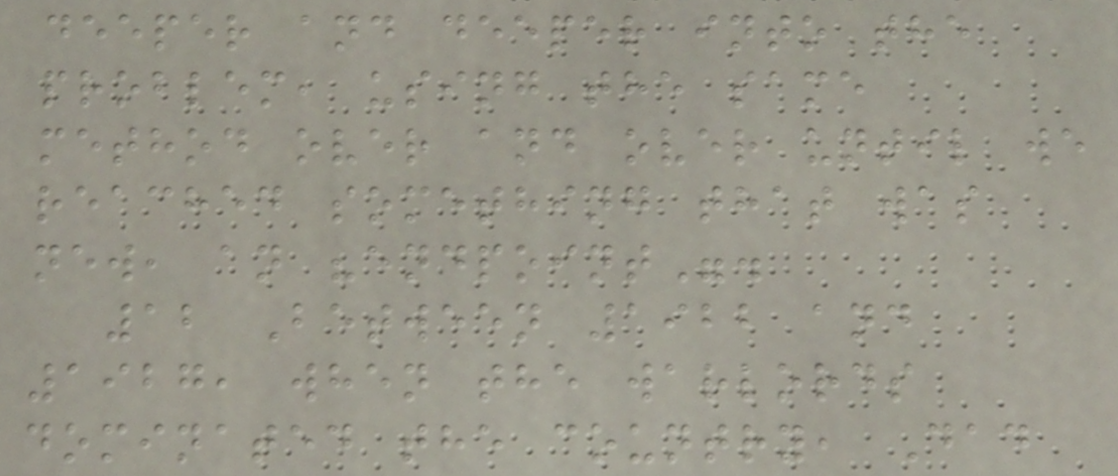deeper and deeper into the
problem, using the same
method over and over until we
reached something that was
new, an "endpoint".
12 Between 1922 and
1927, when the warlords
dominated the country, Dad
